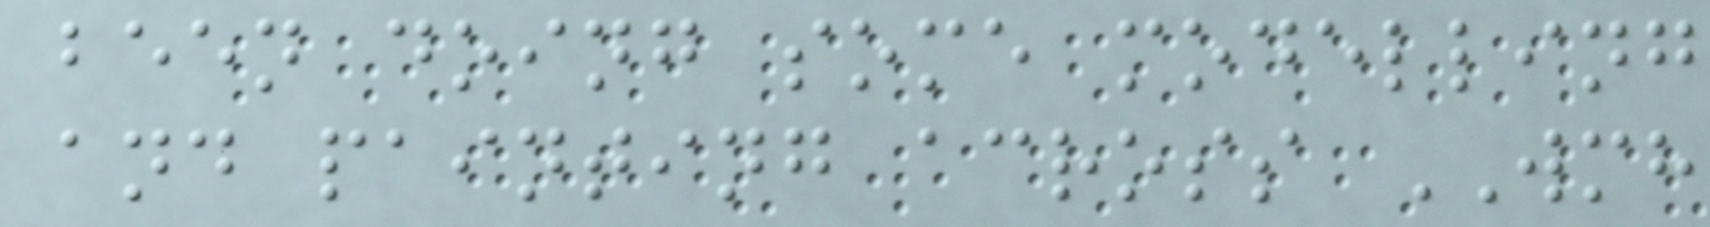been doing some modelling
and painting across WMH
